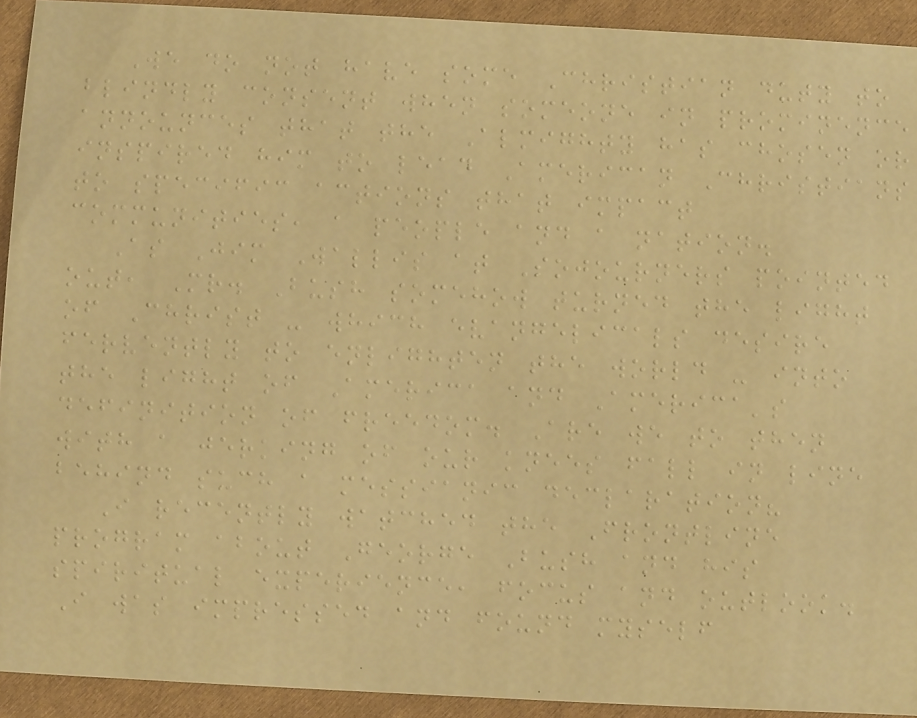We do not have some Christian duty to
blindly consent when someone in prominence
announces that the Almighty has chosen or
inspired him to lead American Christians
to specific actions that impact
communities, a people and a nation.
As Jim Wallis at Sojourners pointed
out, Mr. Bush somehow turned the light
of Christ - which evangelicals desire
fervently to enlighten the world - into
the light of America and America's
definition of freedom. Are we to then
with a jerking of our knees fall in line
behind such a messianic declaration?
I recently watched the Frontline
program about George Bush and his
spiritual experience, focus and outlook.
I was impressed and found myself
